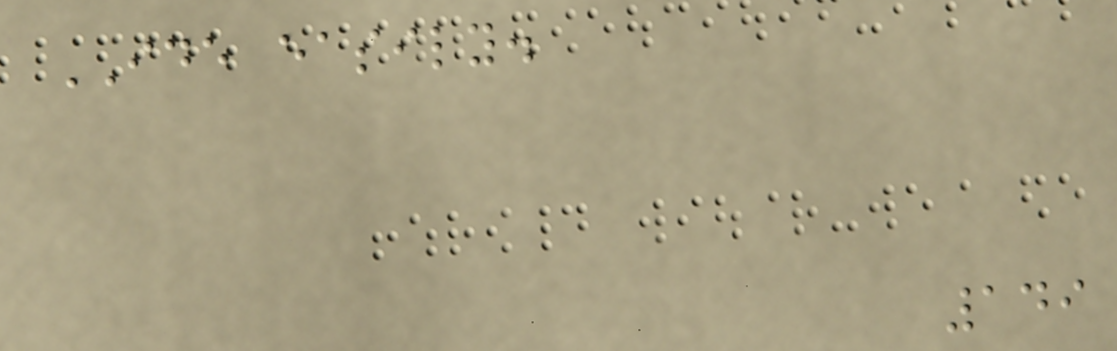IDE easily.
149
